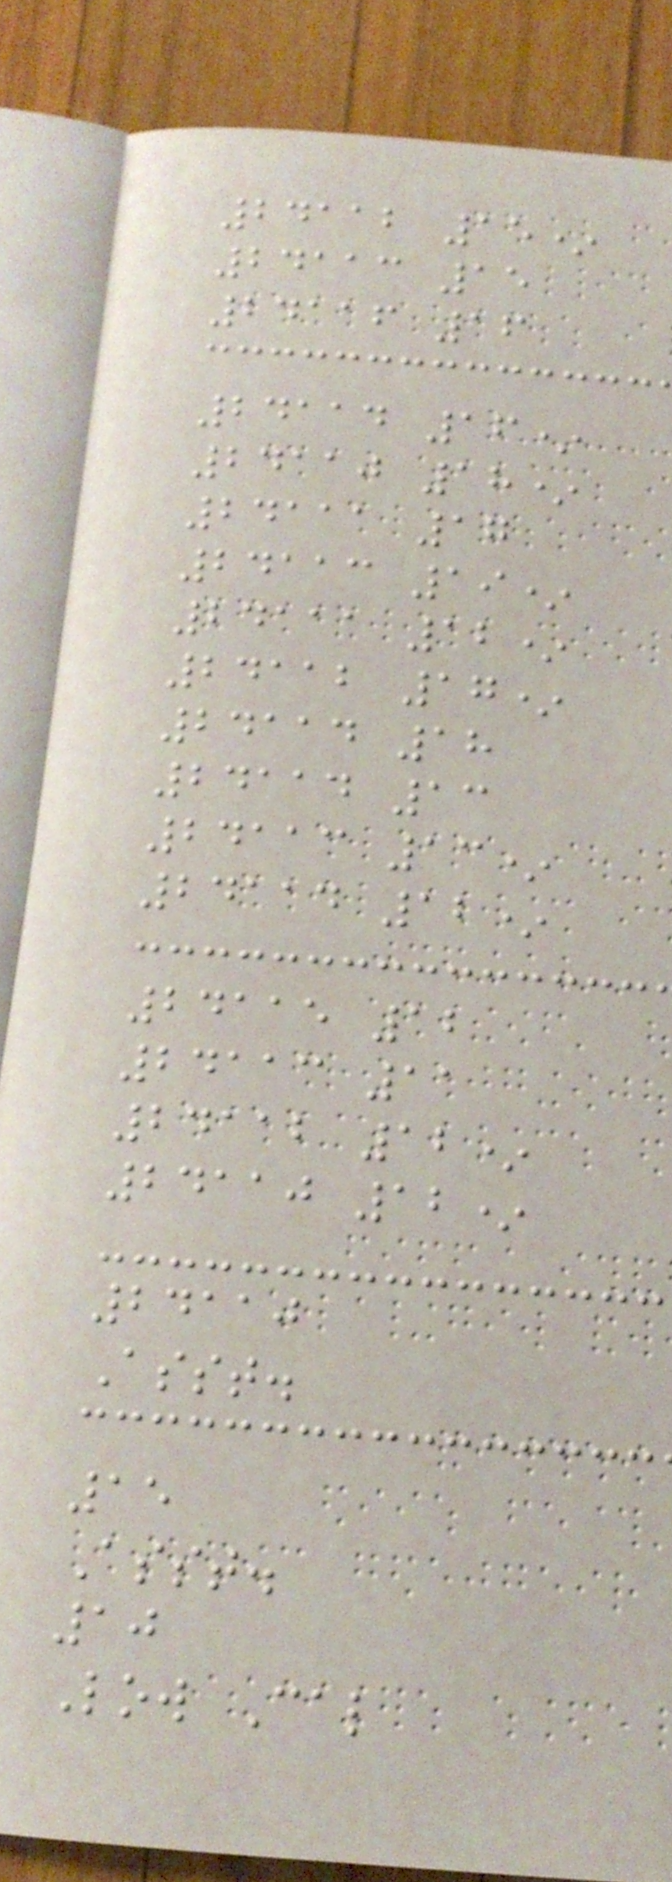24112 15*
24113 15
24116 16
24114 16*
24110 18*
24111 17
24113 19*
24111 12*
24112 17*
24114 18
24114 13
24113 13*
24114 12*
24115 12
24113 11
24112 12*
24110 12*
24110
Asst.
15
Asst.
10
Low Cal
